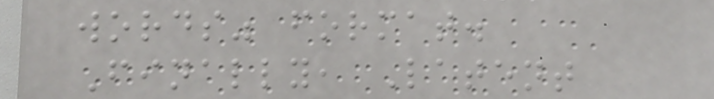words" format.
Finally, Latent
